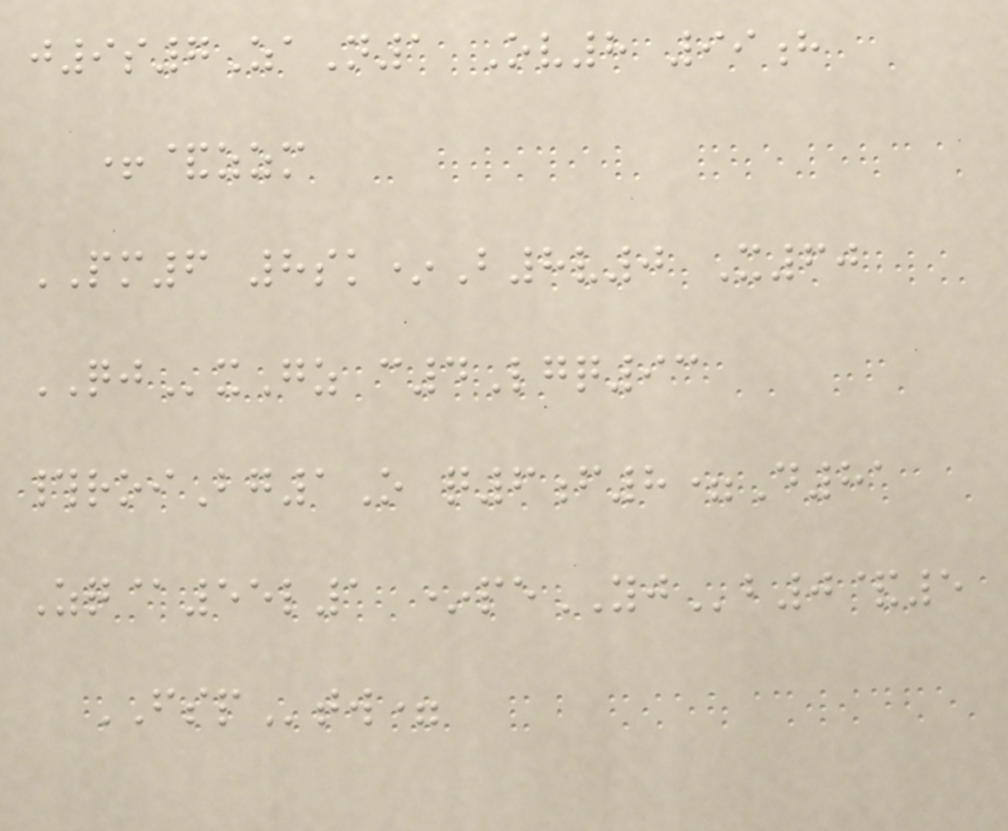j9s7ZaN1 Ov8 99h
+&zzm
PM6 8sk*B8v0 X60
QJxGz c4Lgq93
#roiBg1O q6f8=D81
Zq@55l1 *peYJb0&5
FSPtw=
